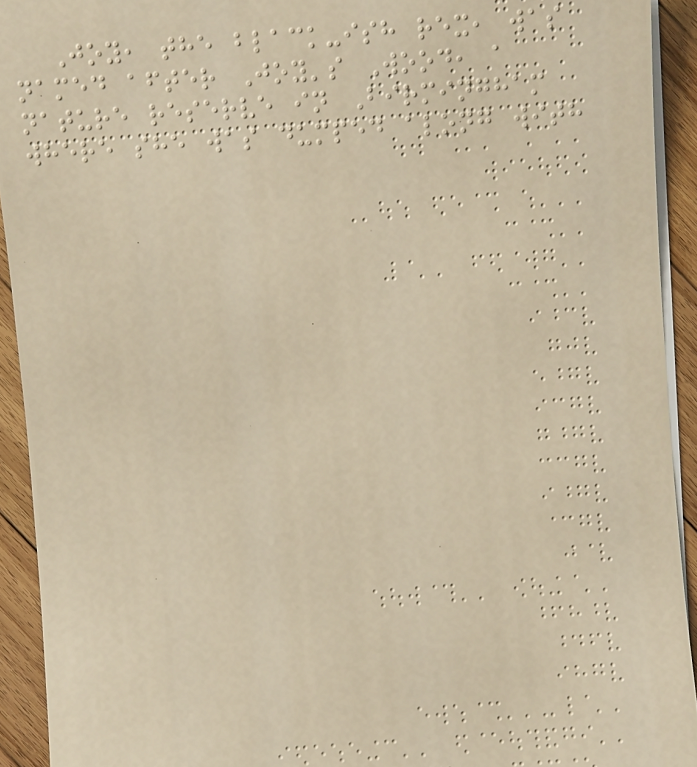Joy, the black-ish rex, was
named after Joy's Wood, a
nature reserve in Birmingham
where she was dumped along with
